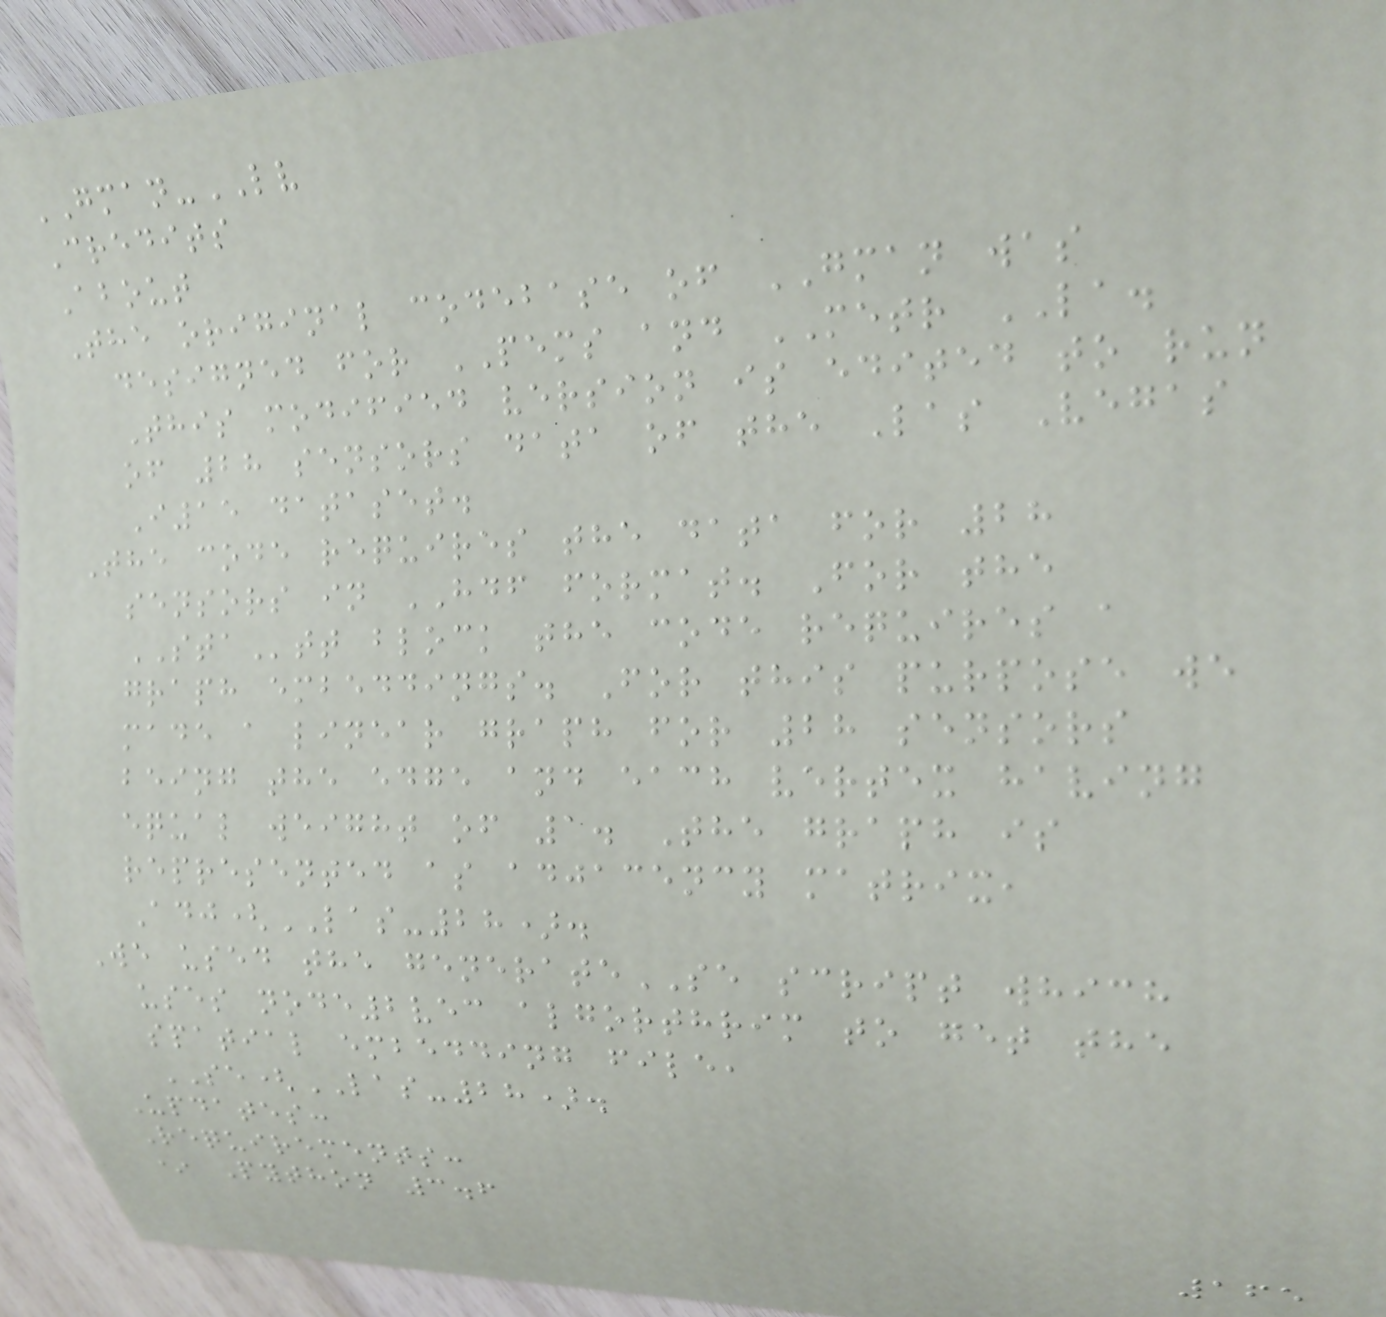GMAN-LV
Credits
About
The original codebase of GMAN was
designed for PEMS and METR LA.
This modified version is edited to run
of 28 sensors data of the Las Vegas
I15 dataset.
The code requires the data for 28
sensors in HDF format. For the
STAtt block the code requires a
graph embeddings. For this purpose we
made a linear graph for 28 sensors
being the edge and each vertex having
equal weight of 1. The graph is
represented as adjacency matrix,
Adj(LAS-28).
We used the generateSE script which
uses node2vec algorthrim to get the
spatial embedding file,
SE(LAS-28).
Updates:
Requirements:
* Python 3.6
165
